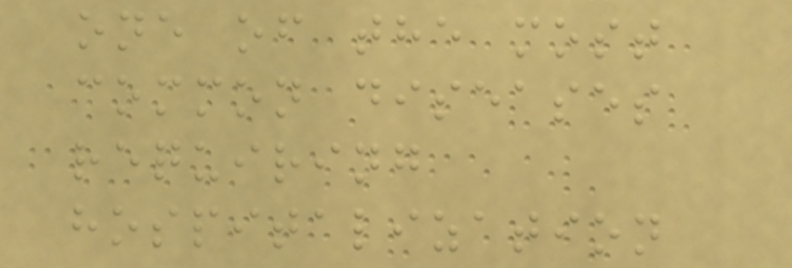one of the most
common diseases
requiring
hospitalization
